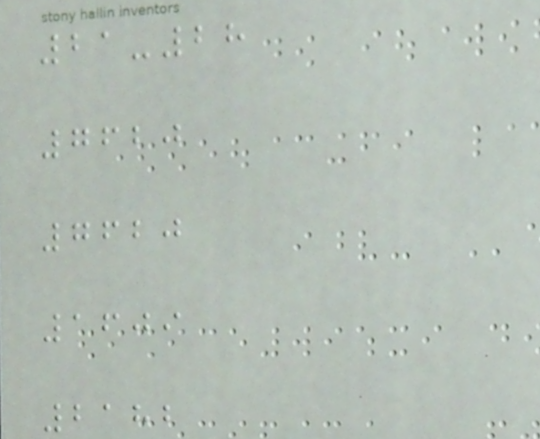21-28
7620
7620
1609
2182
